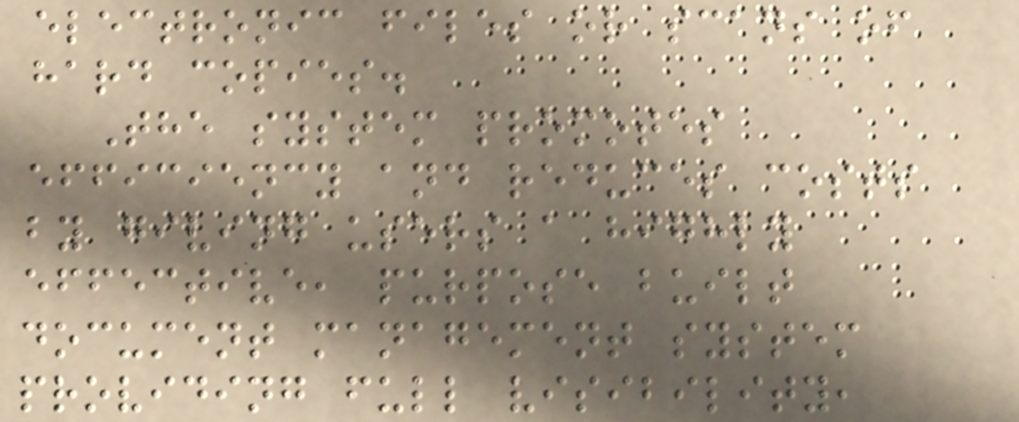electronic files or scans of
hard copies.
The system promotes
efficiency and reduces costs
by giving users a highly
effective, purpose built
document management system
providing full visibility,
